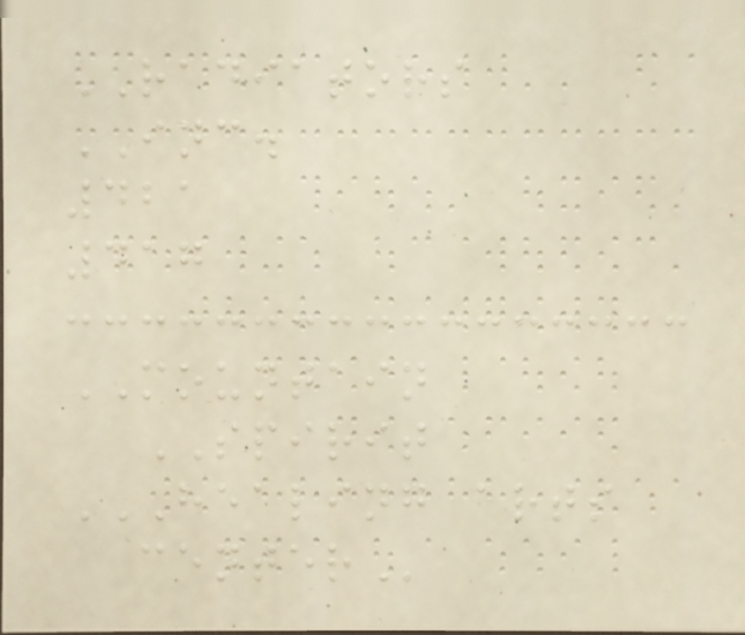RADIATORS
INC.
421
417
MOUNTAIN
SPIRIT
HEALING ARTS
CENTER
